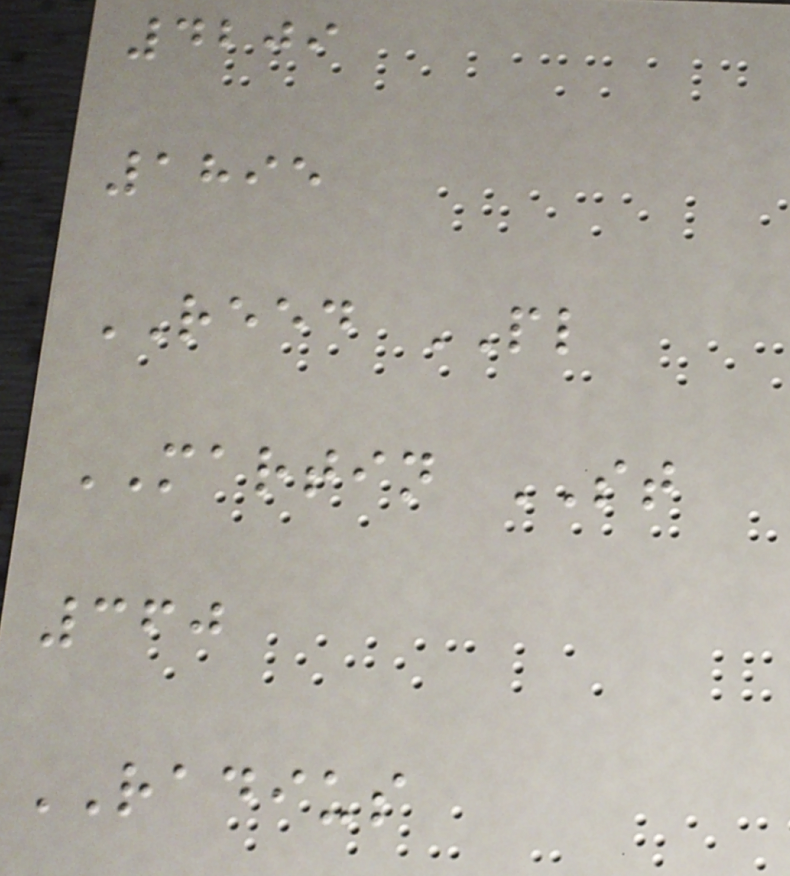4209
1895
REED PL
MARTIN ST
360
RADIUS
